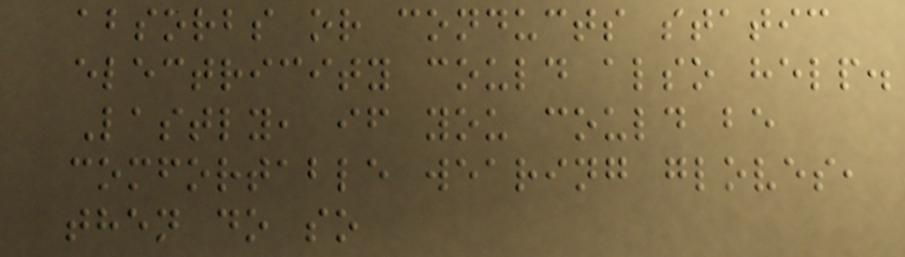absorbs or conducts static
electricity could also help.
Lastly, if you could be
comfortable wearing gloves,
then do so
